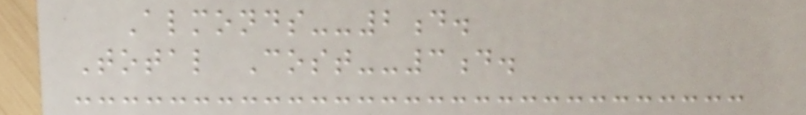Almonds--2d.
Total Cost--3d.
